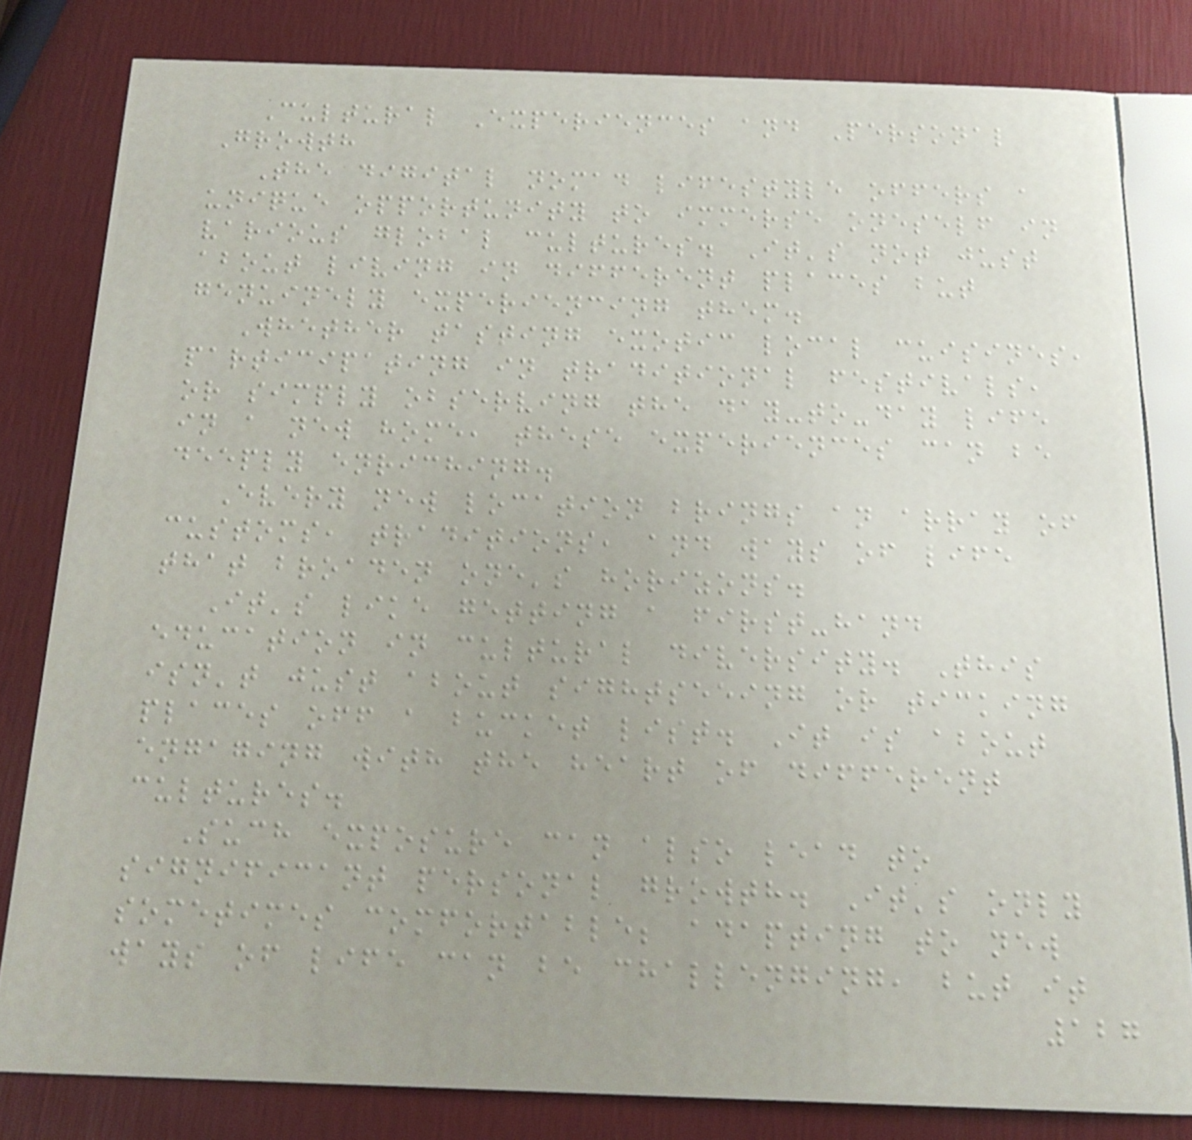Cultural Experiences and Personal
Growth
The digital nomad lifestyle offers a
unique opportunity to immerse oneself in
various global cultures. It's not just
about living in different places but
genuinely experiencing them.
Whether tasting exotic local cuisines,
participating in traditional festivals,
or simply observing the day-to-day life
in a new home, these experiences can be
deeply enriching.
Every new location brings an array of
customs, traditions, and ways of life
that broaden one's horizons.
It's like getting a first-hand
education in cultural diversity. This
isn't just about sightseeing or ticking
places off a bucket list. It is about
engaging with the heart of different
cultures.
Such exposure can also lead to
significant personal growth. It's only
sometimes comfortable; adapting to new
ways of life can be challenging, but it
127
